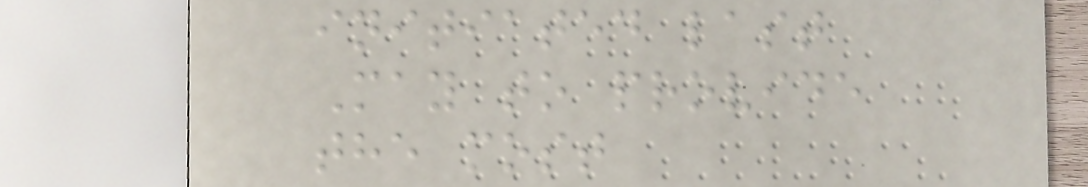initiated last
May to provide
the most
